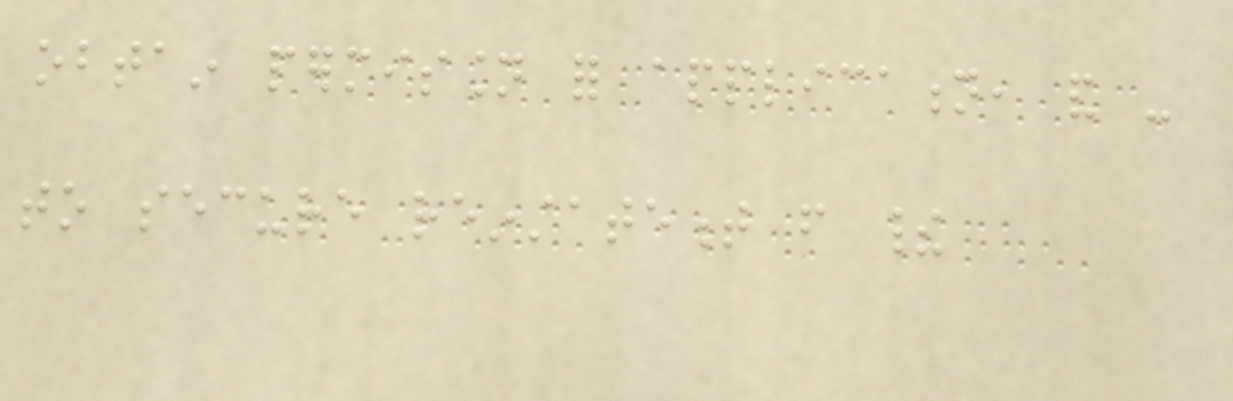obtain permission for application, and -
to secure reinstatement from their
